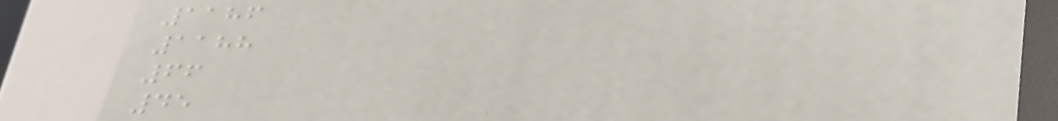1186
1188
66
45
